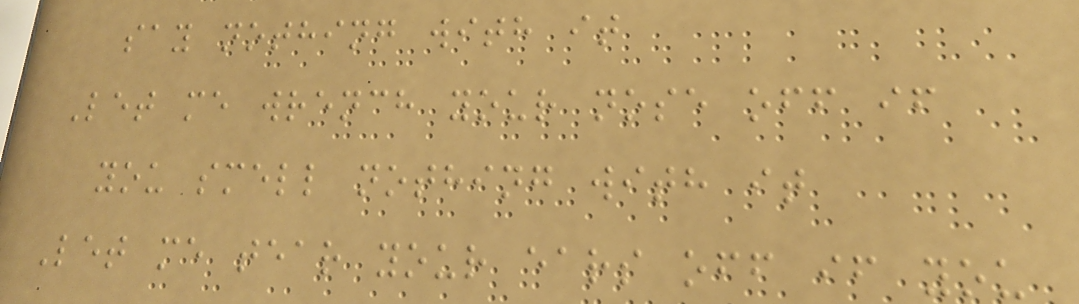say nothing with it
Let me wrench your nose off if
you smell nothing with it
Let me tear your ears off if you
